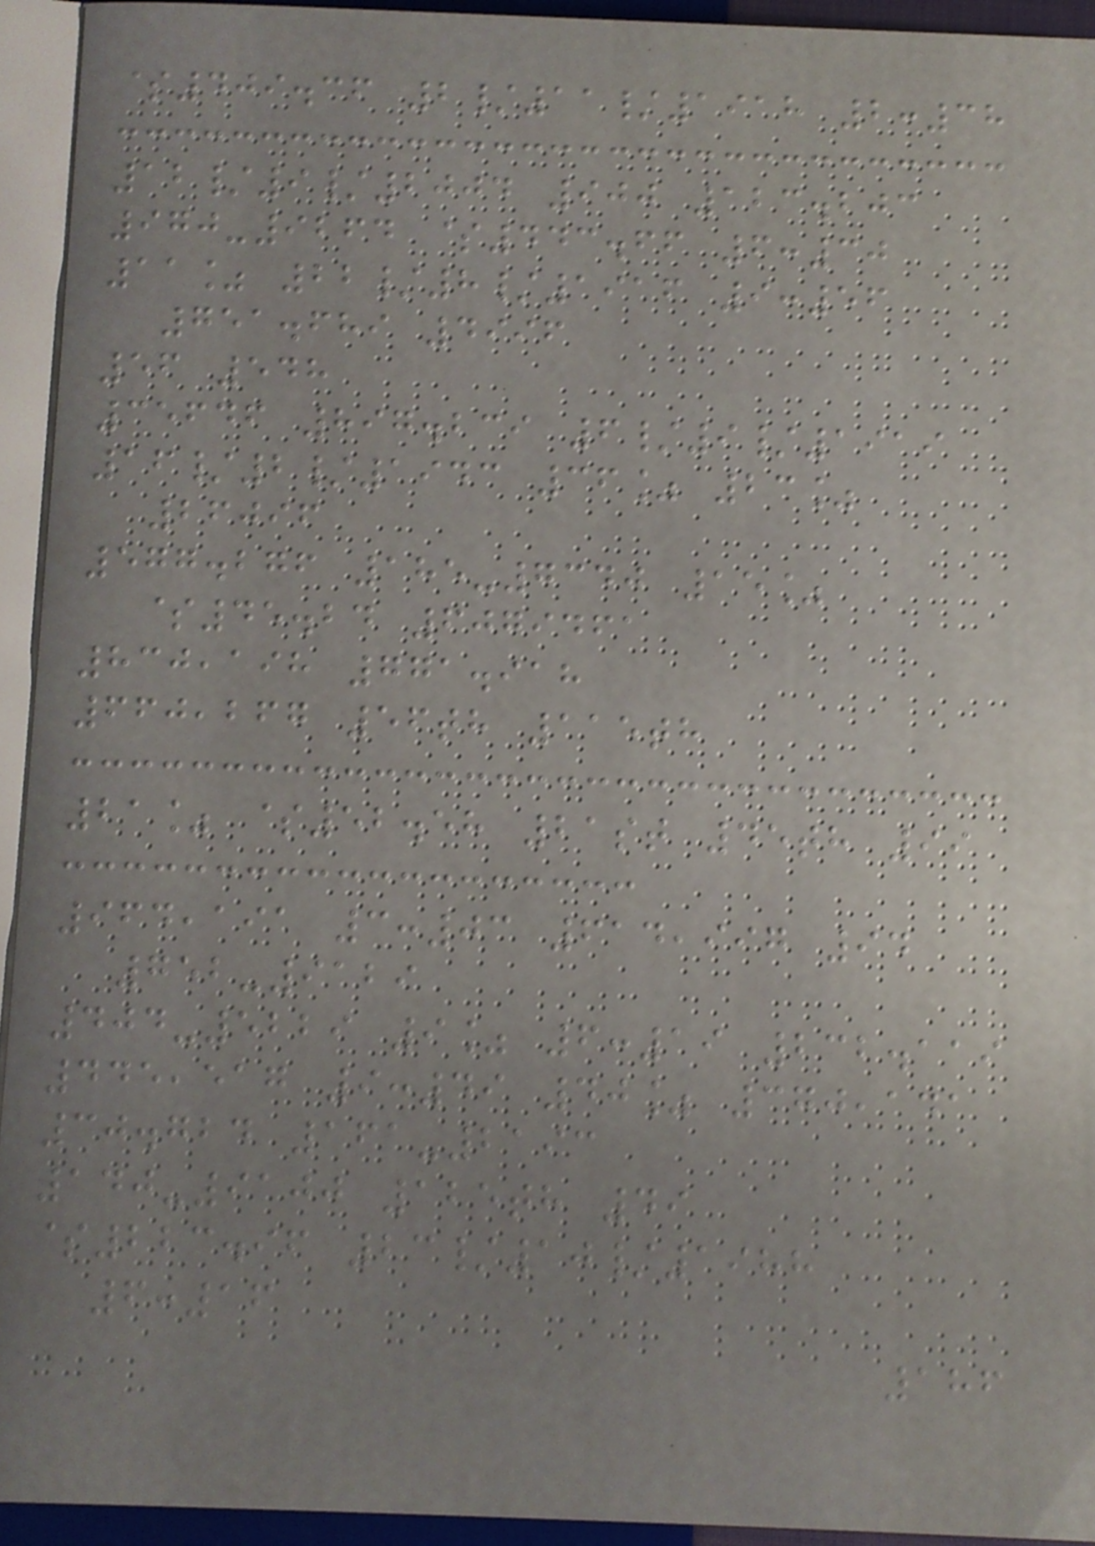$409.36 2/11/1918 2:38
12/9/2004 900 123.203
970-9264 $443.66 6:30
11% 22/8/1916 9:56
751.689 4996
56 548
35646 897.239 6/9/1919
16/2/1943 36% 23%
26096
577.276 185-7340 15%
$45.24 6079461
830,198 771.918
660,267 56th 115th
21% $52.58 21st 45th 99
964,191 3:03 614,997 94
752-9129
404-5229 9% 6:19 232.119
445,517 9:49 40% 370,141
30.724 161-2193
140-9100 125th 49
$223.96 23/10/1988
6:16
186
